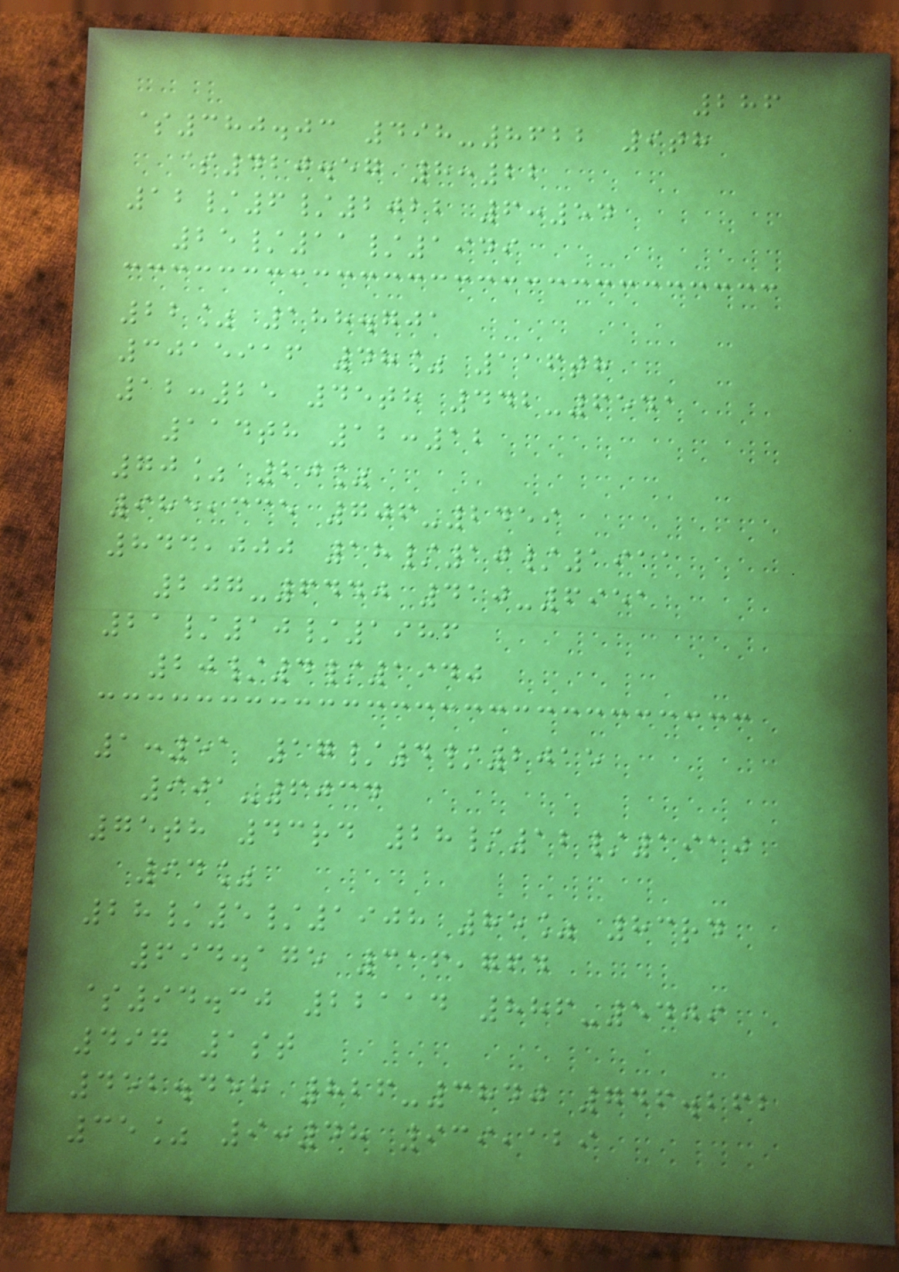286
$380.03 498-8622 9th
$420.57 8:22
12/6/2022 6:54
25/11/1949
22% 188.701
3015916 48% 116th
12:25 45th 442-6541
114th 12:12
70% 20%
985,335 706-2459
844,000 18/10/1911
207-6440 410-6951
21/10/1986
20/4/1940
1:51 17/4/2015
901-6034
75th 43rd 28/12/1910
94%
28/5/1908 85% 83rd
694.175 316,764
$94.30 22114 886-5409
497 1st
452.458 826-3840 746.262
35% 9:48 939,129
